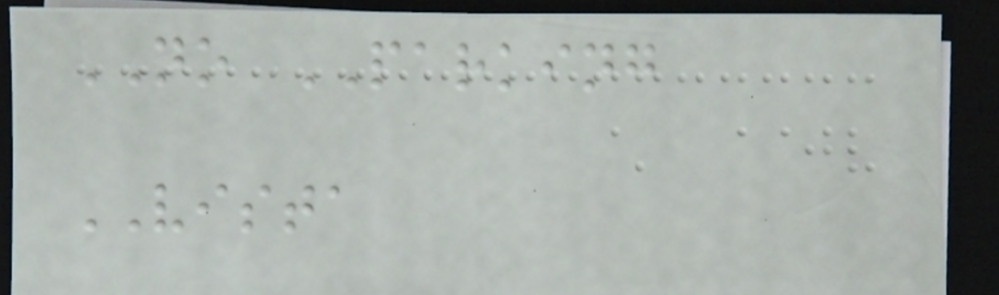NO PARKING
VISTA
